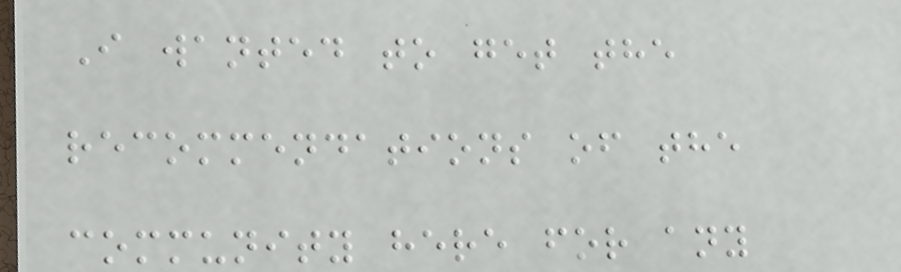I wanted to get the
recommendations of the
community here for any
